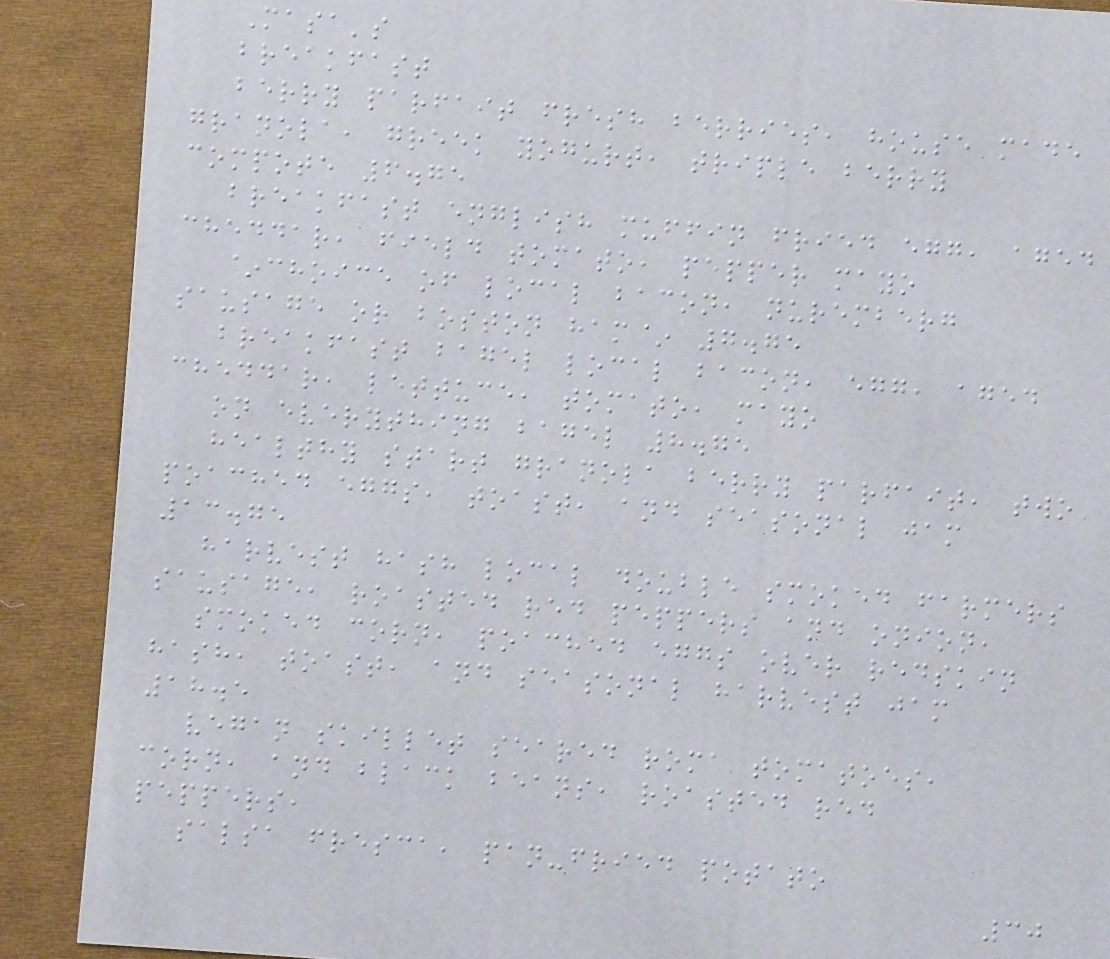Masa's
breakfast
berry parfait fresh berries, house made
granola, greek yogurt, triple berry
compote 6.75
breakfast english muffin fried egg, aged
cheddar, field tomato, pepper mayo
~choice of local bacon, nuremberg
sausage or boston ham~ 7.75
breakfast bagel local bacon, egg, aged
cheddar, lettuce, tomato, mayo
on everything bagel 8.75
healthy start granola berry parfait, two
poached eggs, toast, and seasonal jam
13.75
harvest hash local double smoked farmers
sausage, roasted red peppers and onion,
smoked corn, poached eggs over redskin
hash, toast, and seasonal harvest jam
18.5
vegan skillet seared roma tomatoes,
corn, and black beans, roasted red
peppers,
salsa fresca, pan-fried potato
30
